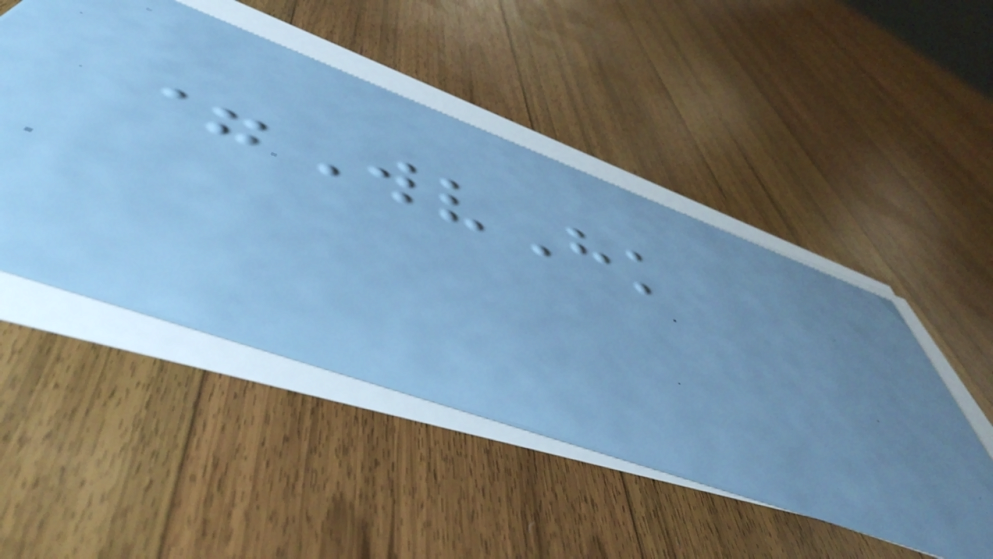=WvHk
